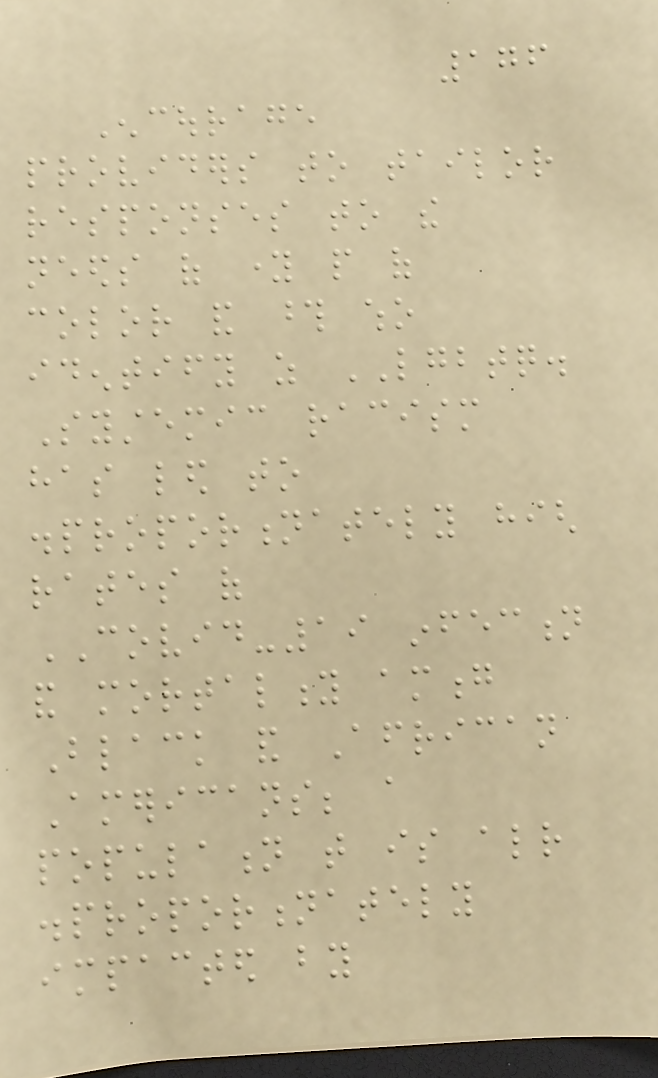176
Encourage
providers to tailor
responses to the
needs of young people of
color and those who
identify as LGBTQ.
Systemic racism
has led to
disproportionately high
rates of
COVID-19 infection
and mortality among
Black and African
Americans; a
population that is already
disproportionately
impacted by
